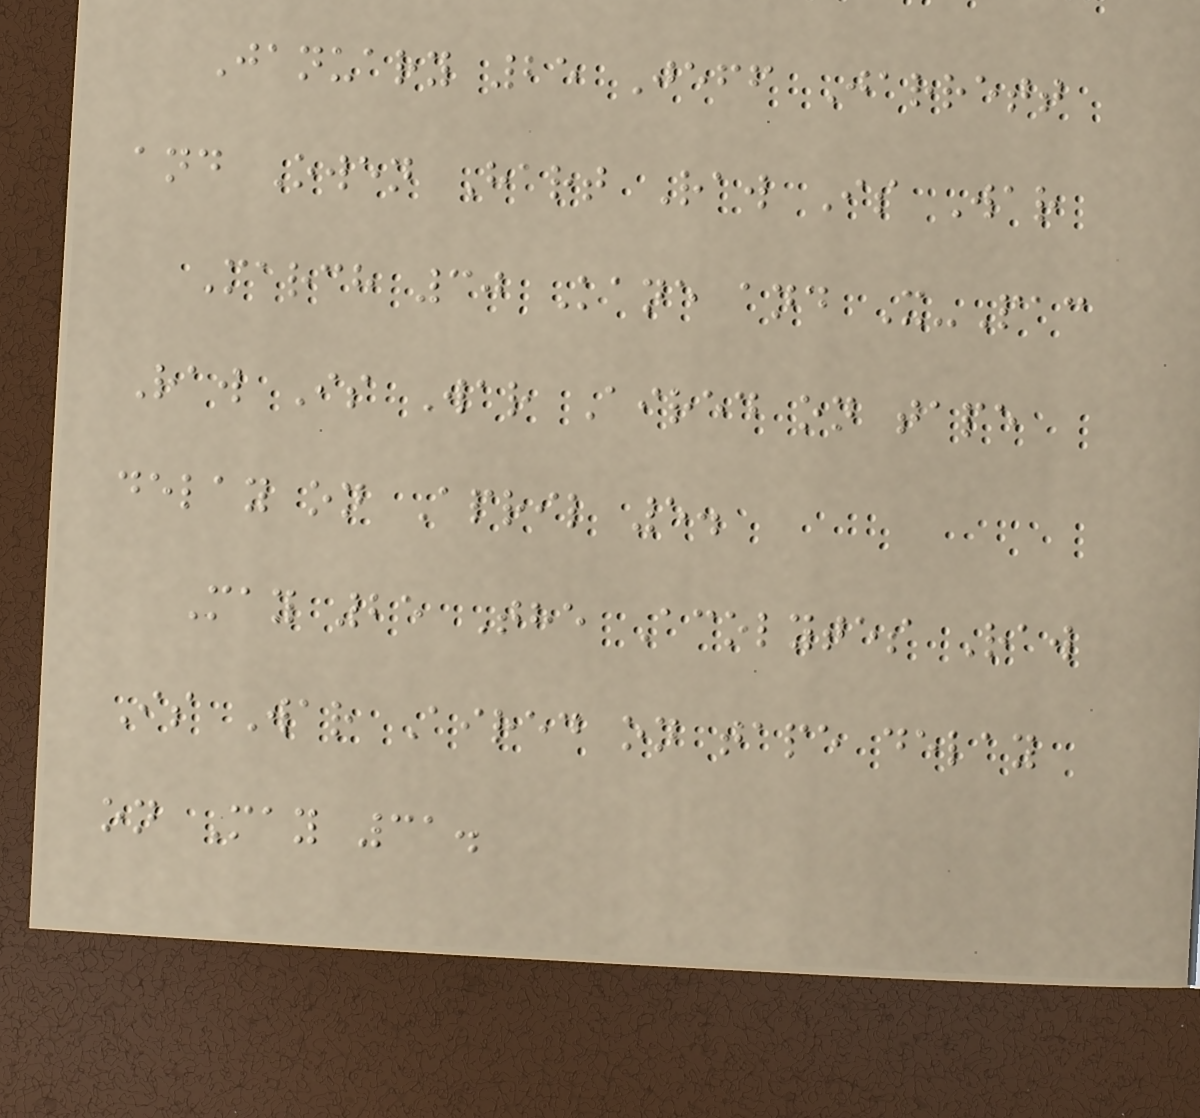January 25 Jeff Jarrett
and Owen Hart Raw Is War
March 30 Kane and X-Pac
Raw Is War Aired on tape
delay on April 5.
May 25 The Acolytes Raw
Is War Aired on tape delay
on May 31.
